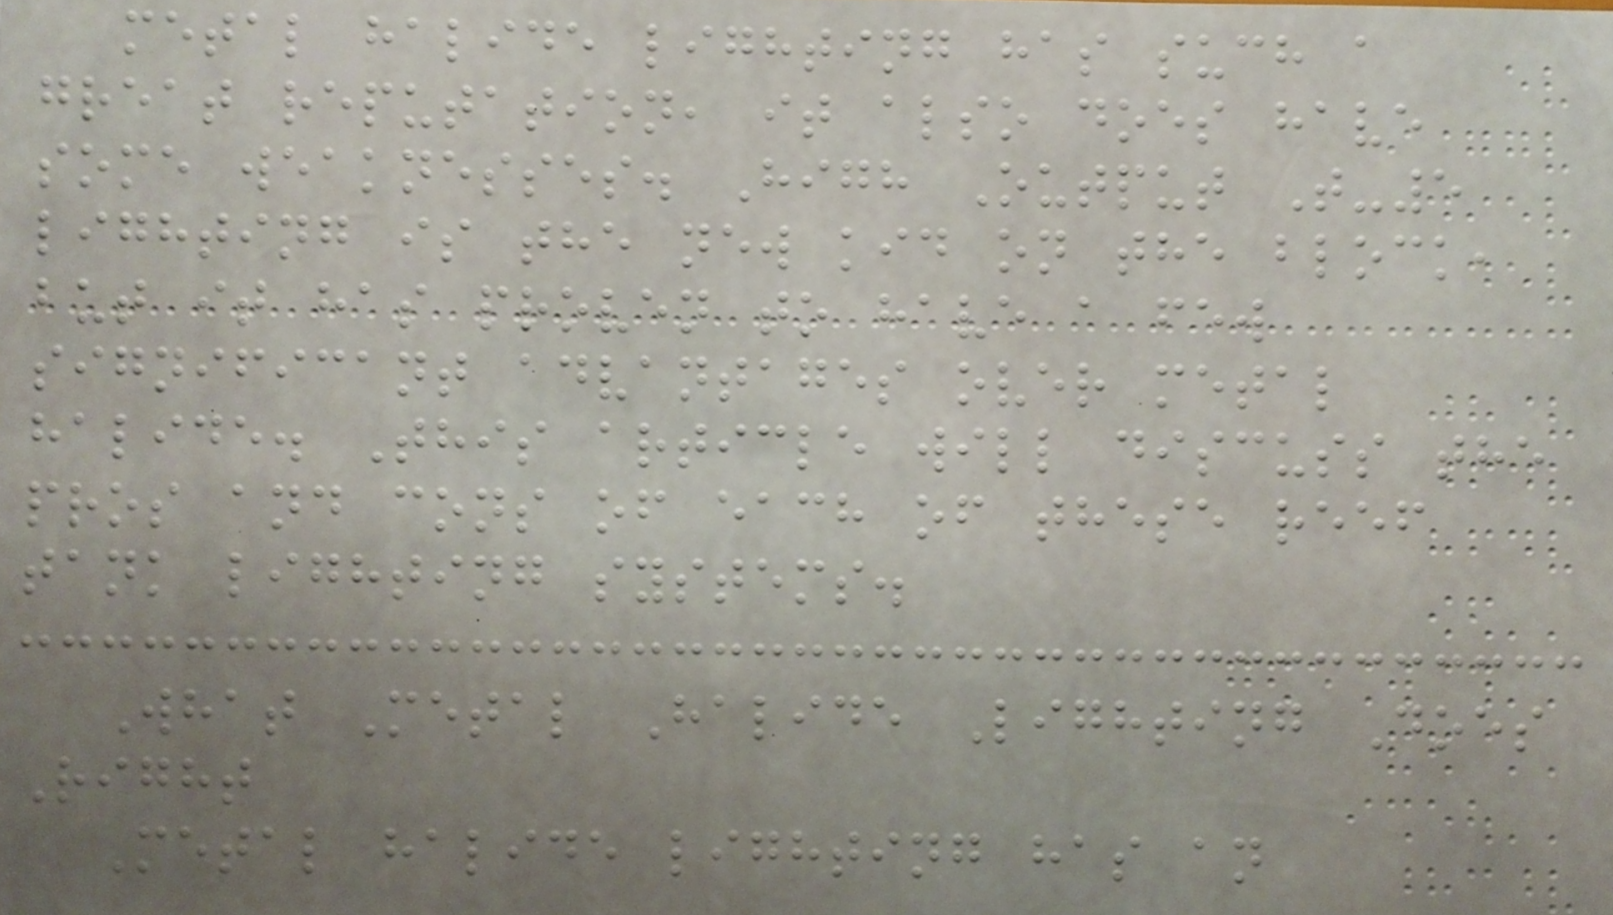metal halide lighting has such a
great reputation, it also does have
some weaknesses. High Output T-5
lighting is the new kid on the block,
but it has proven to have a few
significant advantages over metal
halide. This article will discuss the
pros and cons of each of these reef
tank lighting systems.
What Metal Halide Lighting Does
Right
Metal halide lighting has an
